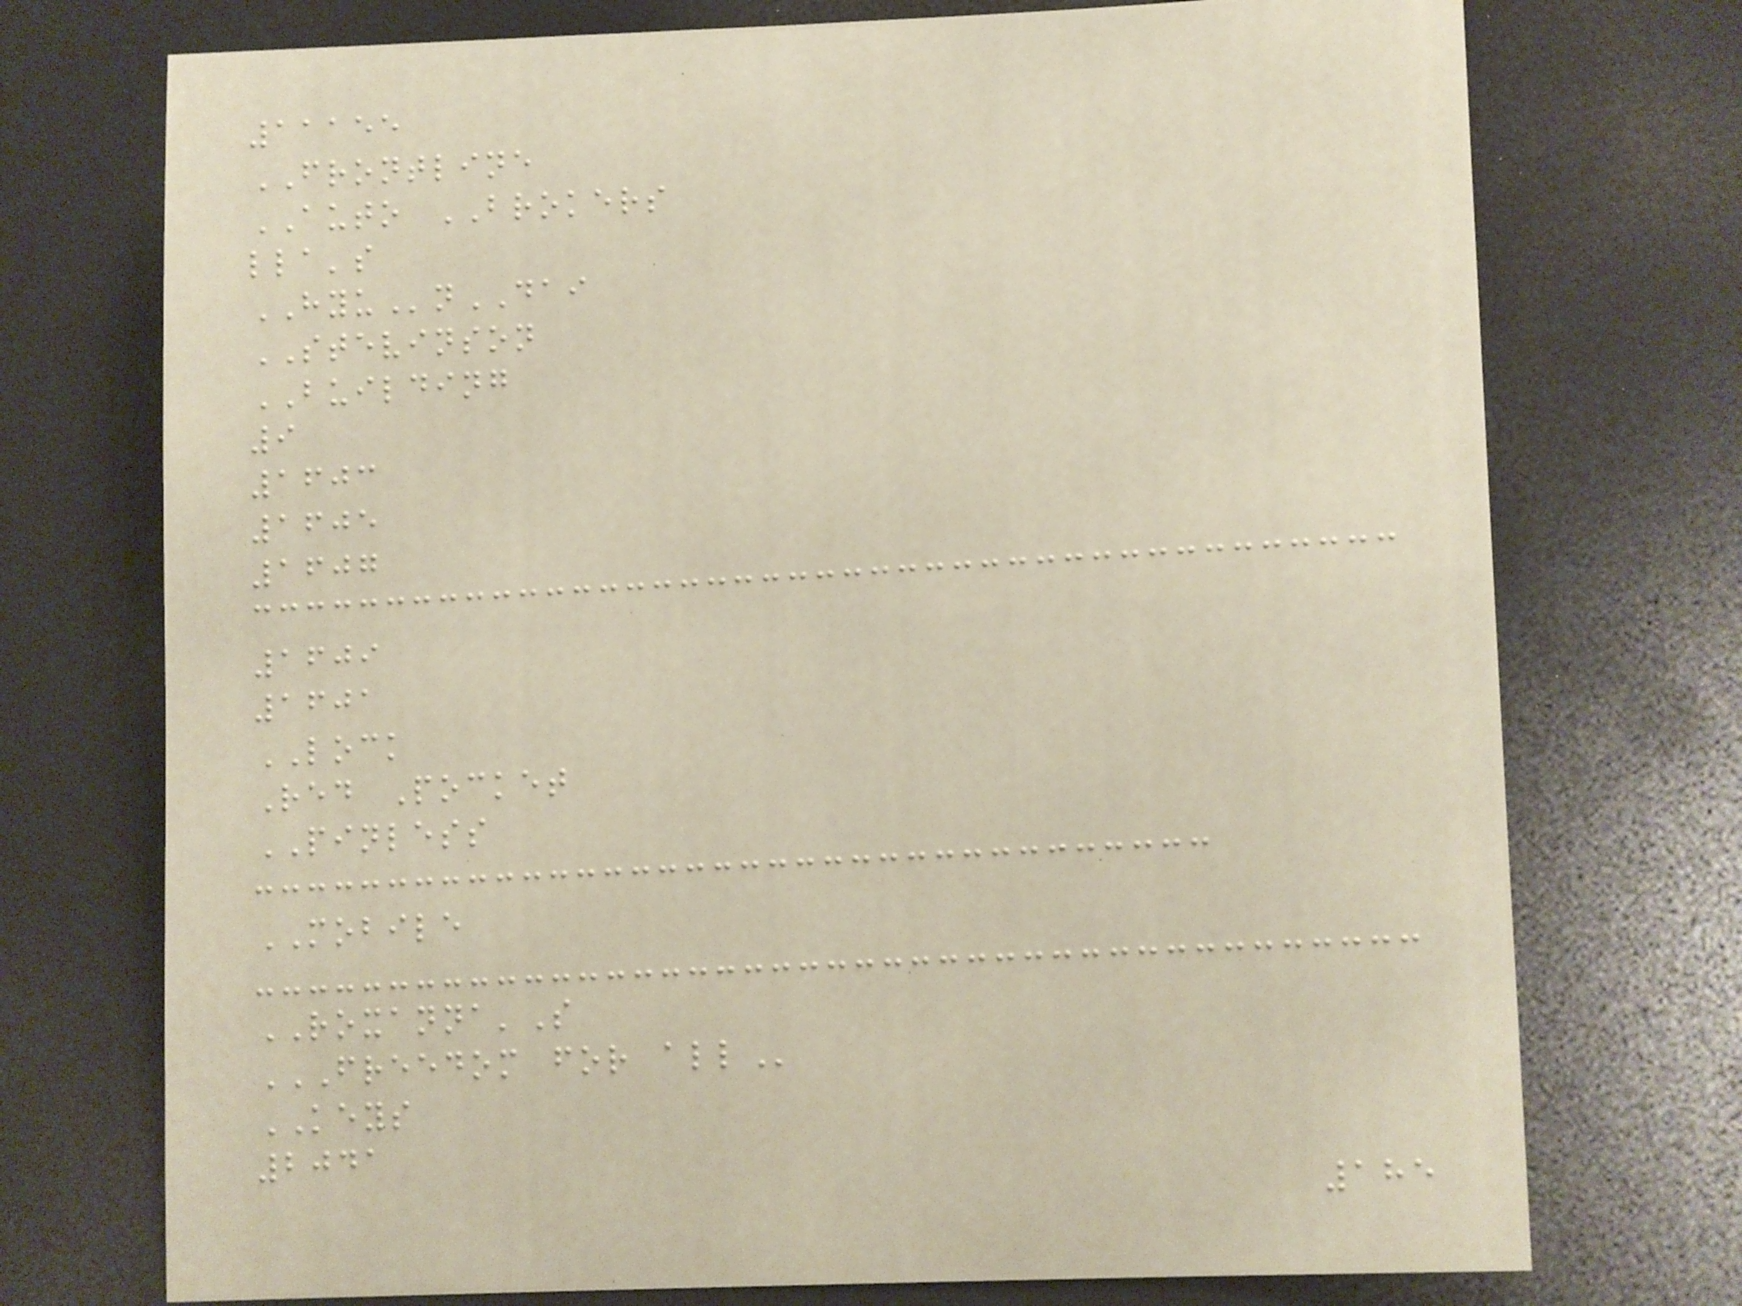11155
FRONTLINE
AUTO BROKERS
lla's
HYUnDAI
STEVINSON
BUILDING
9
1603
1605
1607
1609
1601
LOCK
Red Pocket
PINLESS
MOBILE
ROXANNA'S
FREEDOM FOR ALL
KEYS
2041
185
